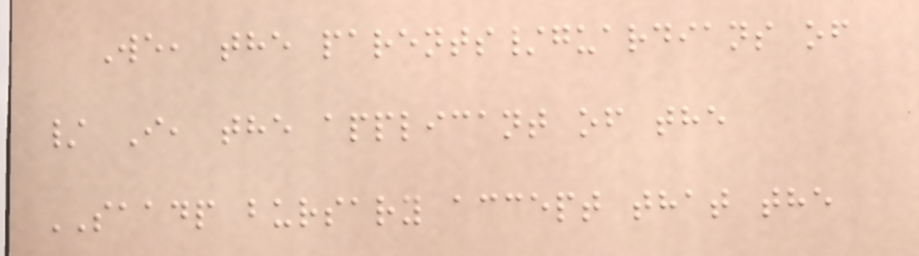We, the parents/guardians of
/ I, the applicant of the
SAADP bursary accept that the
